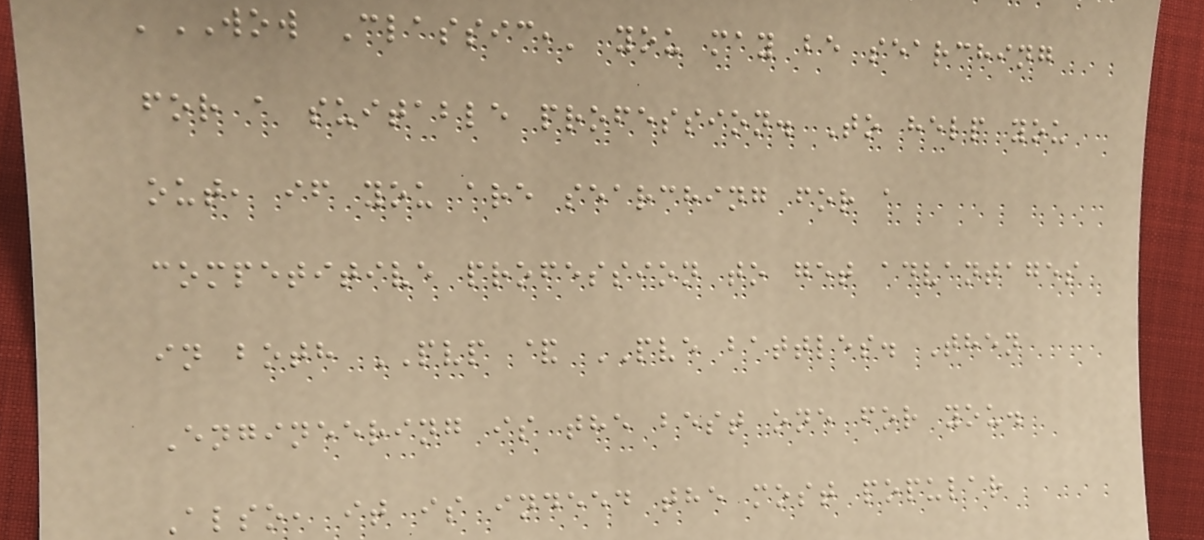'WOW Classic,' you may be searching
for a suitable profession. To help you
out, if you are searching for a
competitive profession to get advantages
in both PVP & PVE battles. Then
Engineering is the best one for you.
Also, it is indeed the most popular
